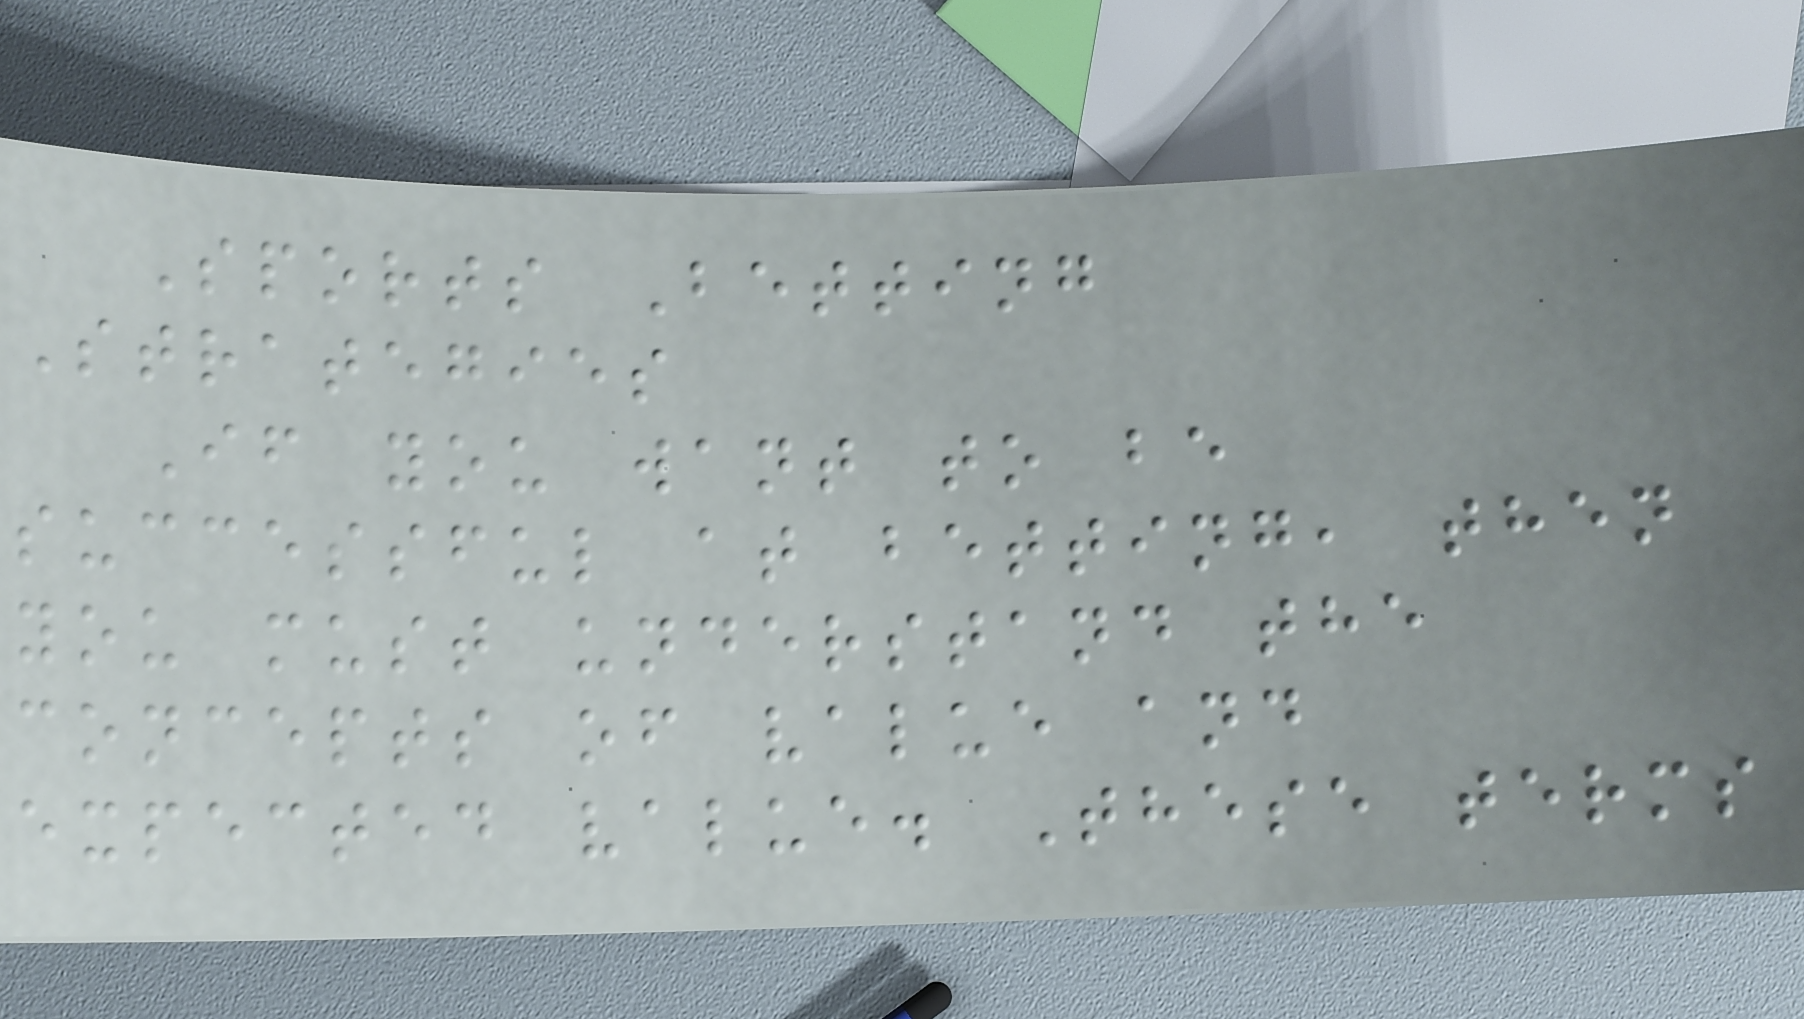Sports Betting
Strategies
If you want to be
successful at betting, then
you must understand the
concepts of value and
expected value. These terms
